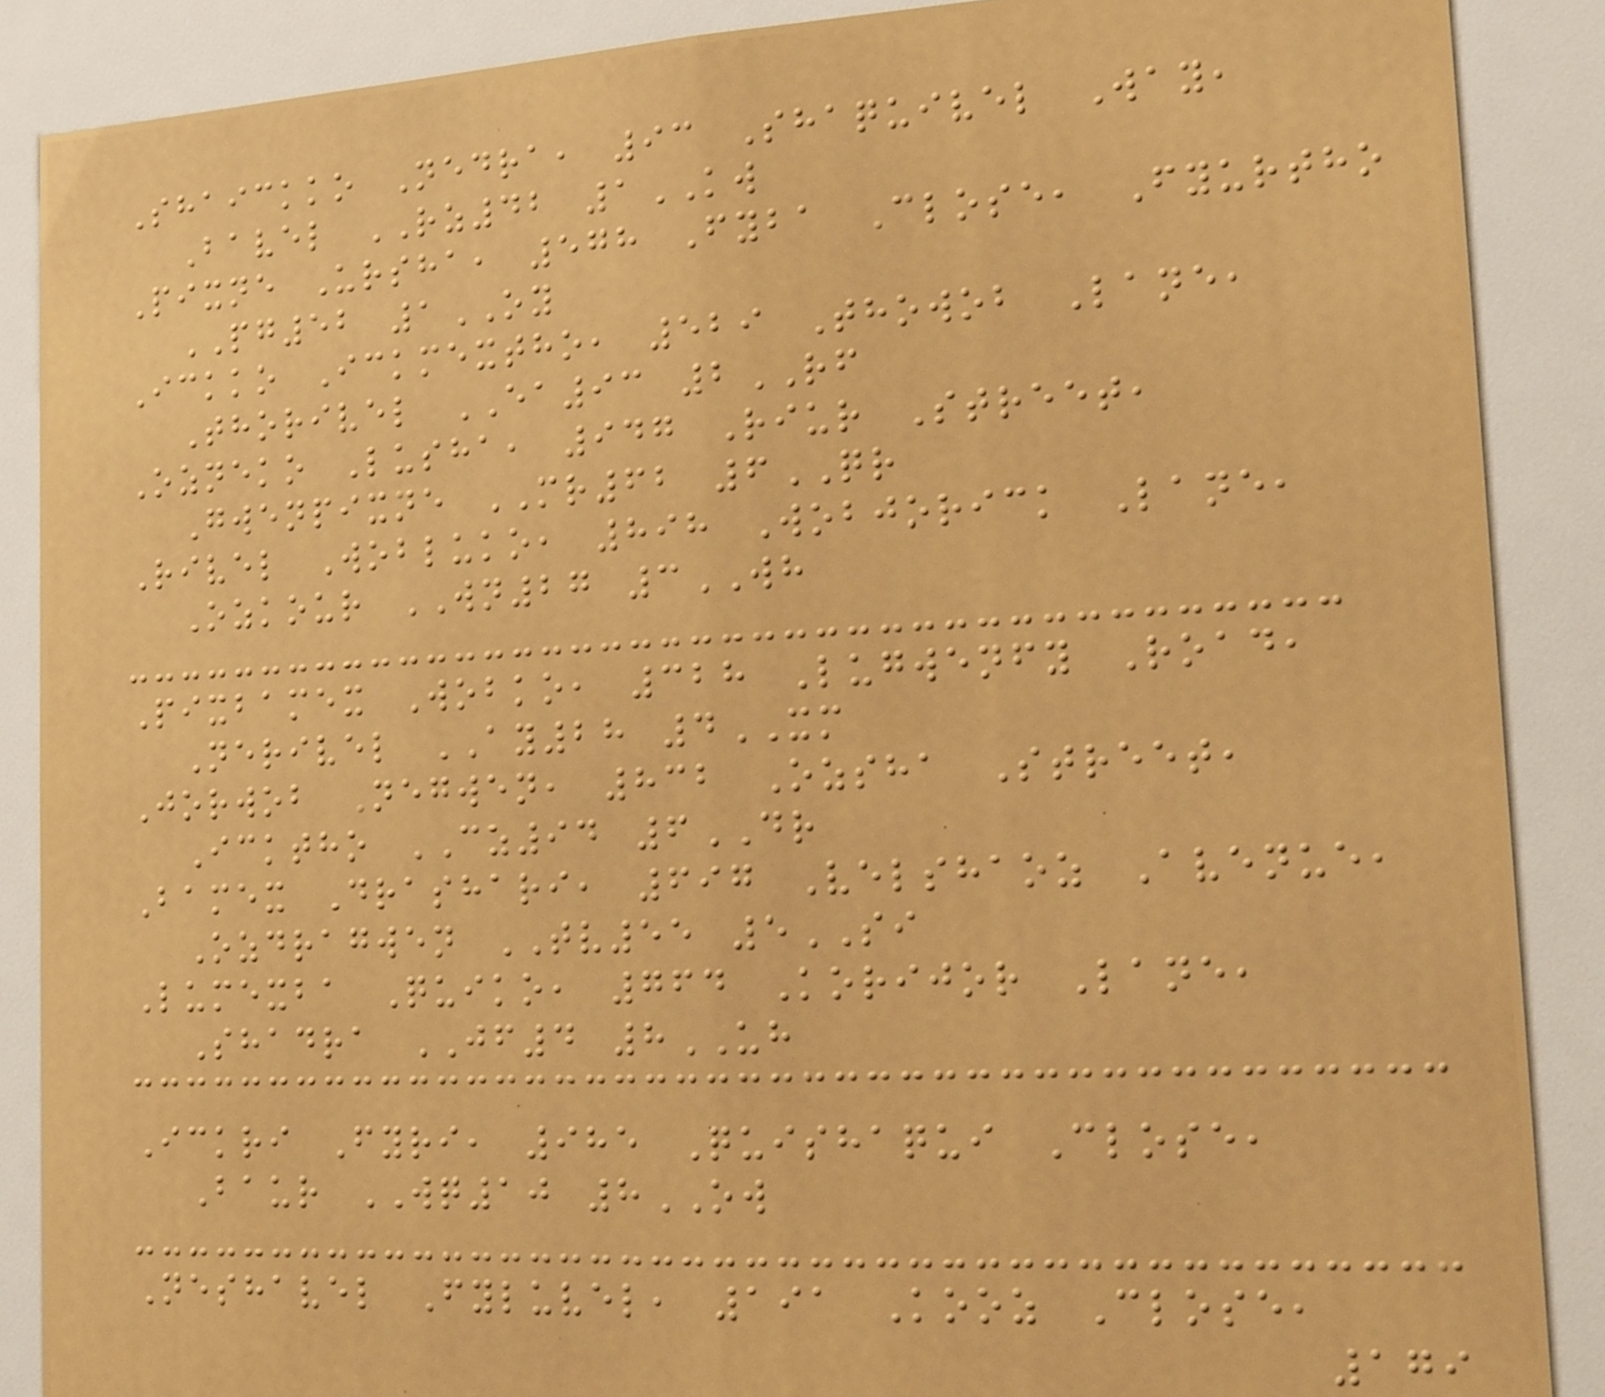Shaickko Nedra, 93 Shaquivel Way,
Bavel RZ42 1KW
Pixne Ursha, 578 Fyba Close, Fyurtho
PG52 1OY
Ickko Ickmextho, 529 Thowob Lane,
Thorivel EA93 2RF
Ozneko Lusha, 947 Riur Street,
Gwenpixne MR62 6QR
Rivel Wobluko, 898 Wobjorick Lane,
Ozkour WN27 3WH
Pixbamex Wobko, 328 Lugwenfy Road,
Nerivel AY28 4XM
Jorwob Negwen, 832 Ozsha Street,
Icktho CZ94 6DR
Bamex Drashari, 697 Velshaoz Avenue,
Ozdragwen TV55 5SI
Lumexba Quiko, 764 Korijor Lane,
Shadra JF4 8UH
Ickri Fyri, 985 Quishaqui Close,
Baur WQ10 8OW
Neshavel Fyluvel, 191 Kooz Close,
179
